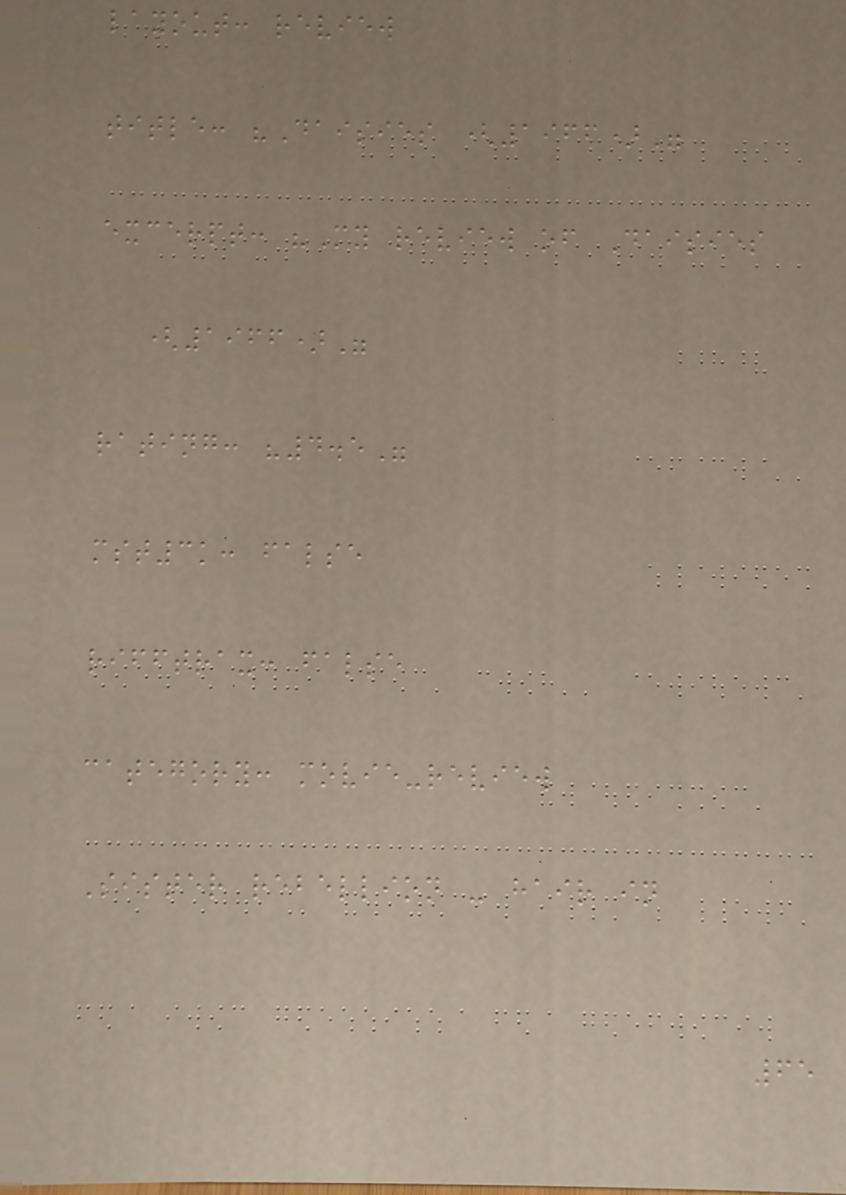layout: review
title: "Daisies (1966)"
excerpt: "My review of Daisies
(1966)"
rating: "4.5"
mst3k: false
rifftrax: false
category: movie-review
Sister rebellion - hair in
65
